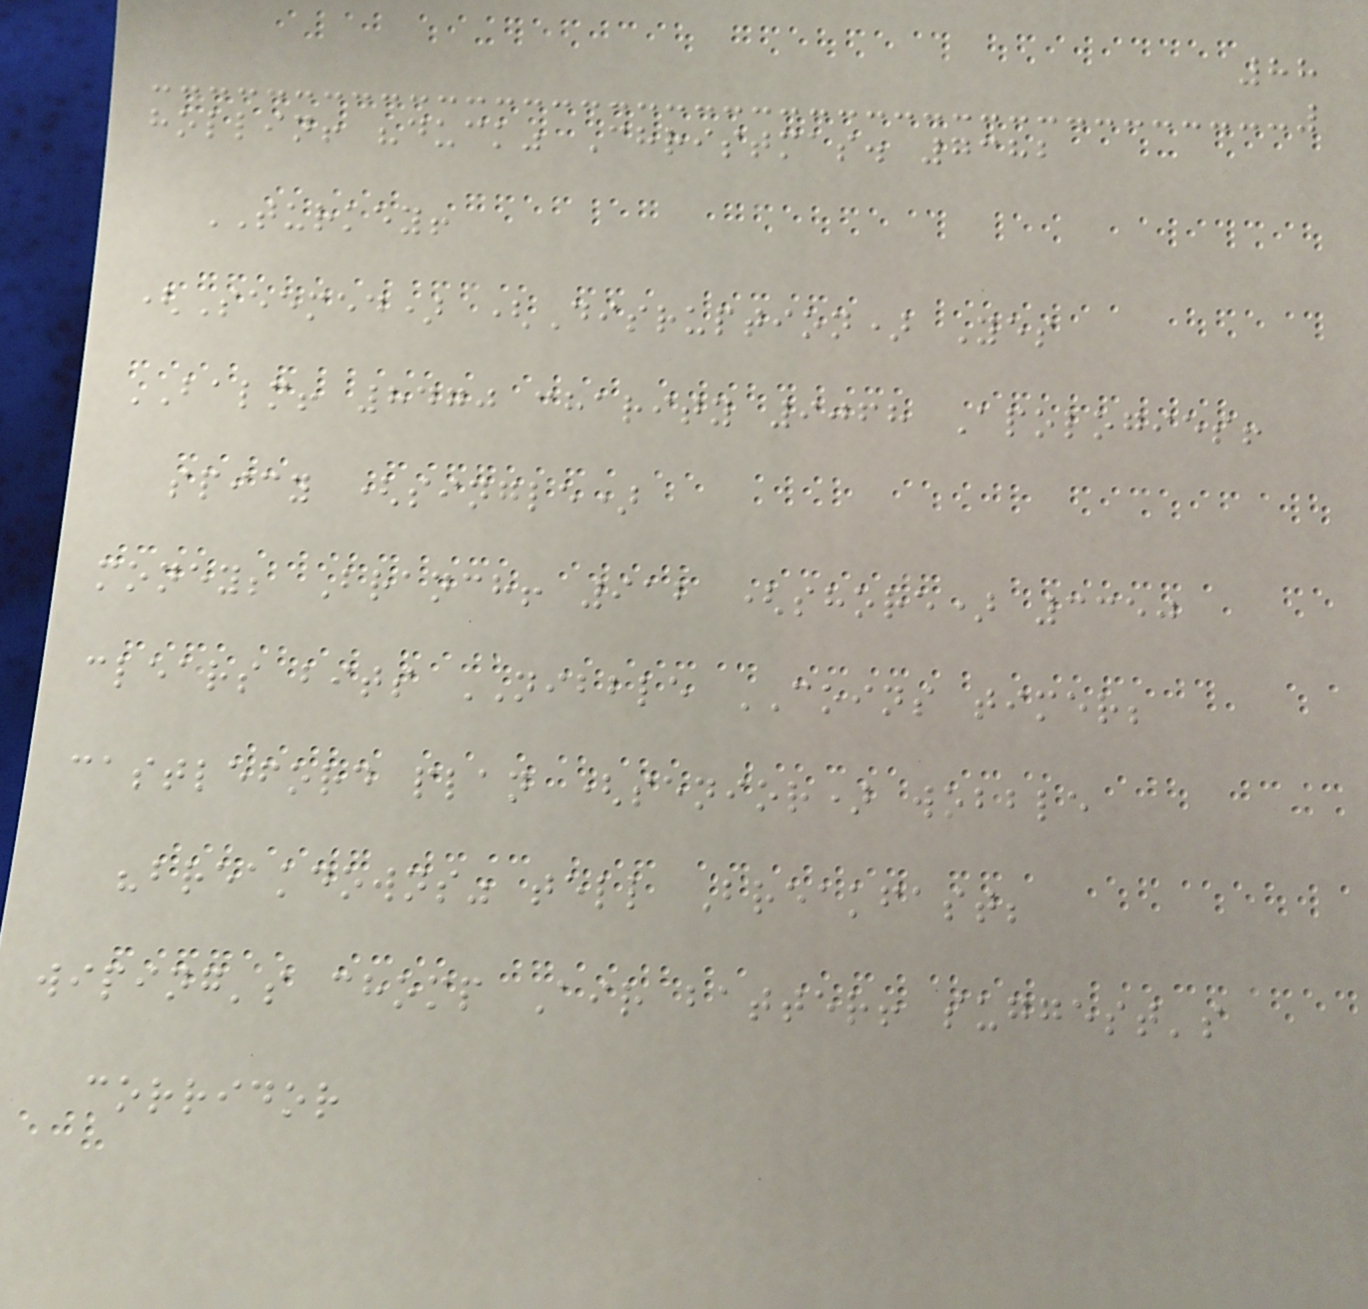88
hollin! "duck" Christmas. 7382
TURKEY!
(Seemed) (Disruption) Yes
BALM! 8470 charity 9068 Apologies!
spicy (single)
money; Branch! 912 (shore) 3350
clears bits NIBBLE COINS timer;
castleford plan (senior) wobble
"breakdowns" tell Breakfast;
wiping's chomp Air batter! suggest's
corridor
